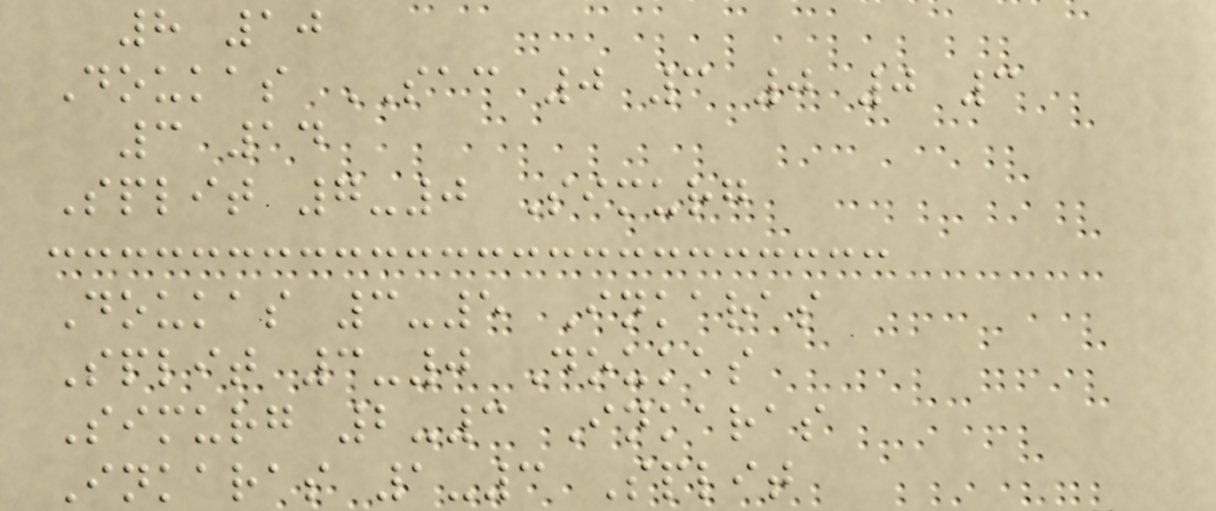8 10
Doukas SAC 0 3 0 0 3
3 14
Split 7-0 Simurg
Doukas 3-5 Inkaras
Split 3-0 Doukas
Simurg 2-3 Inkaras
Inkaras 1-3 Split
